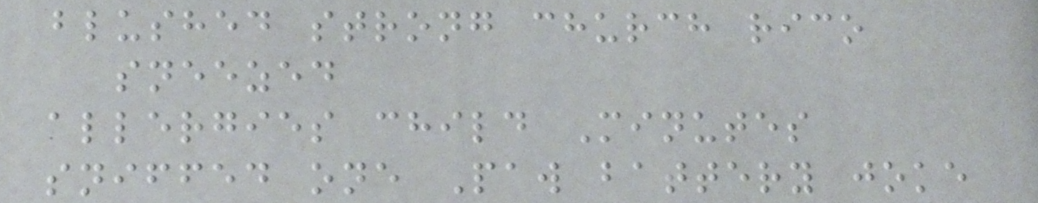blushed strong church rico
sneezed
allergies child Minutes
sniffed one Paw battery joke
